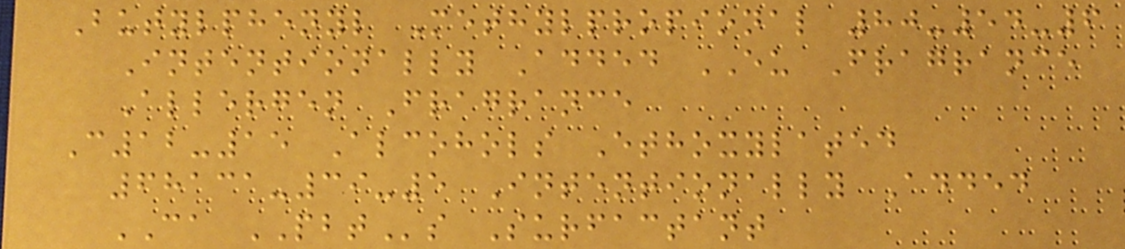Butylphenyl Methylpropional 80-54-6
Intentionally Added EU Fragrance
Allergen Fragrance
C12-15 Alcohols Ethoxylated
68131-39-5 Intentionally Added
CA PBTs Surfactant
